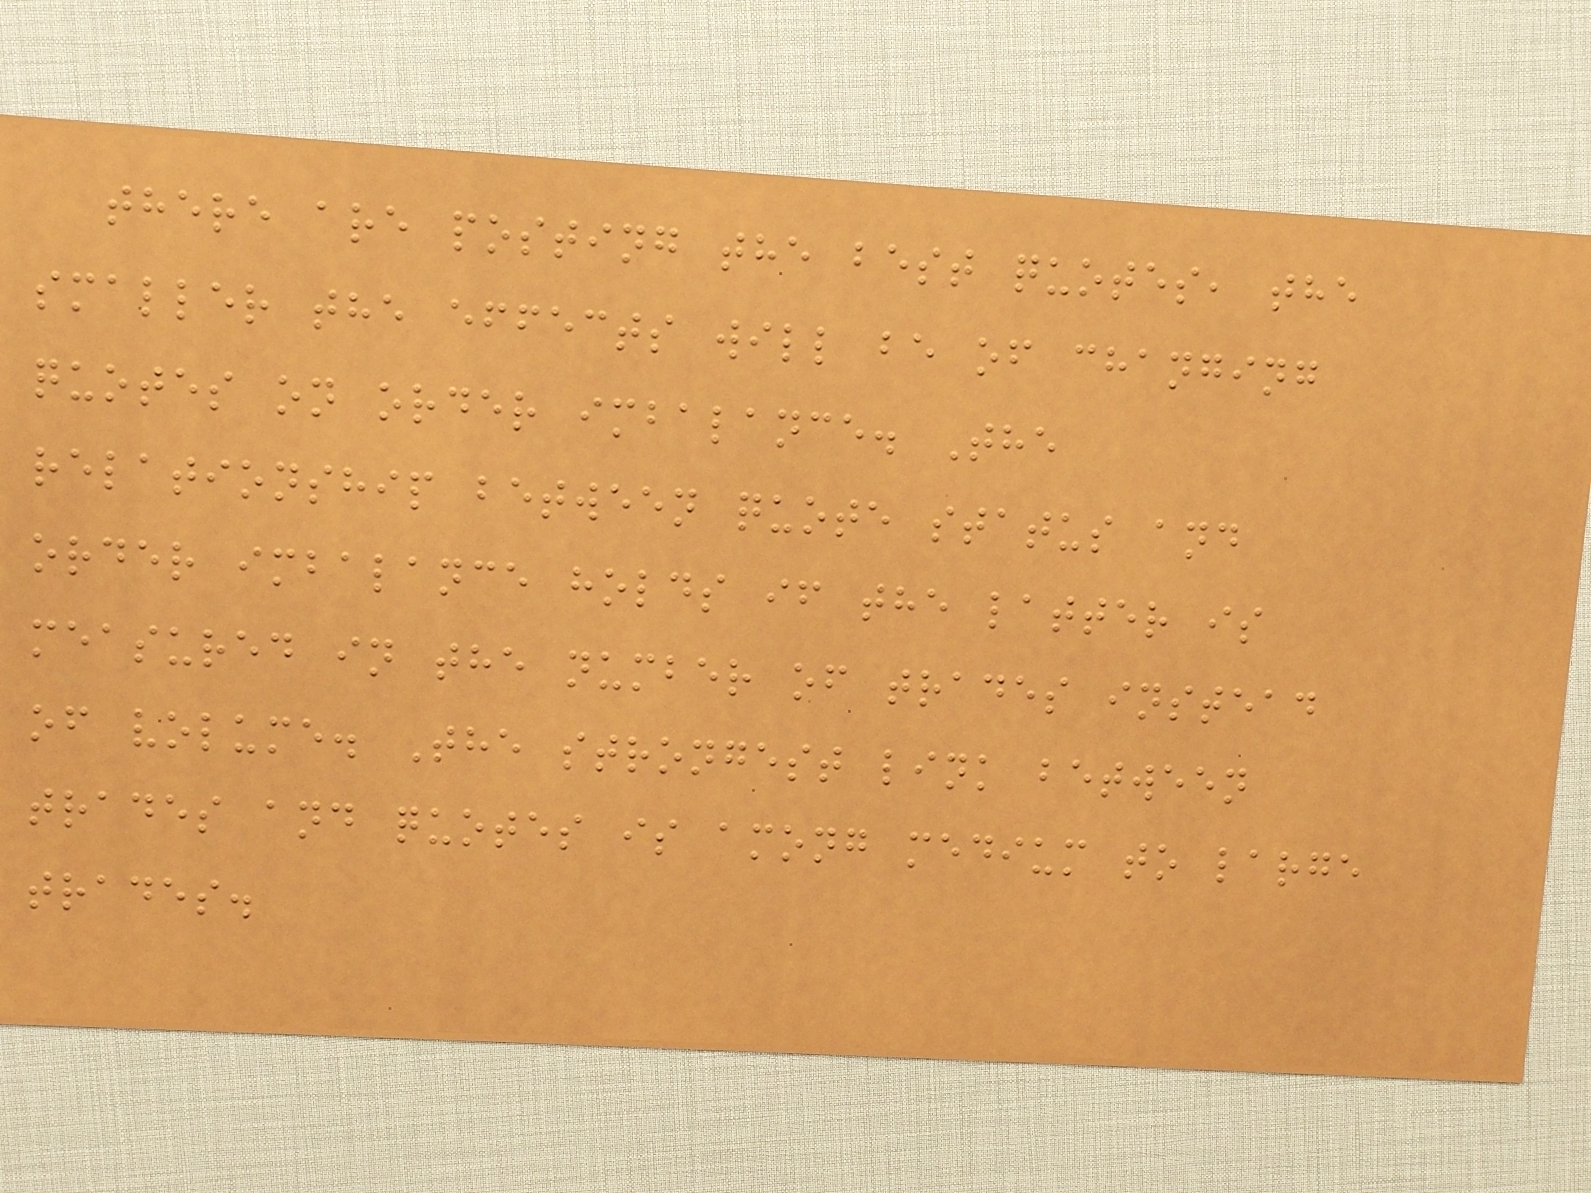there are posting the best quotes, the
smaller the effects will be of changing
quotes on order imbalance. The
relationship between quote status and
order imbalance holds if the latter is
measured in the number of trades instead
of volume. The strongest link between
trades and quotes is among medium to large
trades.
